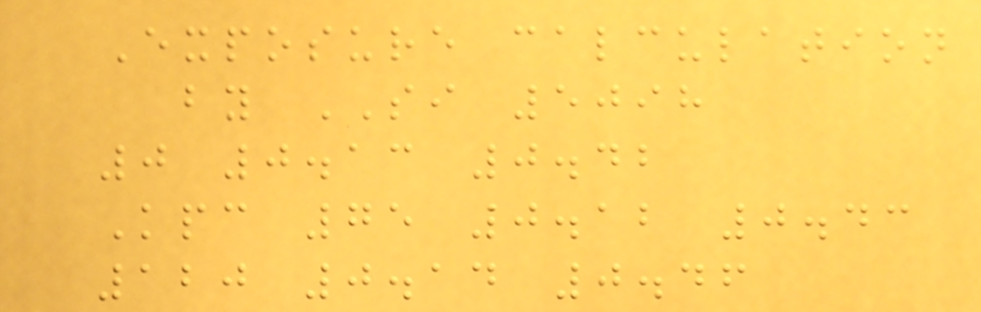Exposure calculation
by SI 5098
0 0.13 0.42
Kpc 75 0.12 0.43
120 0.14 0.46
